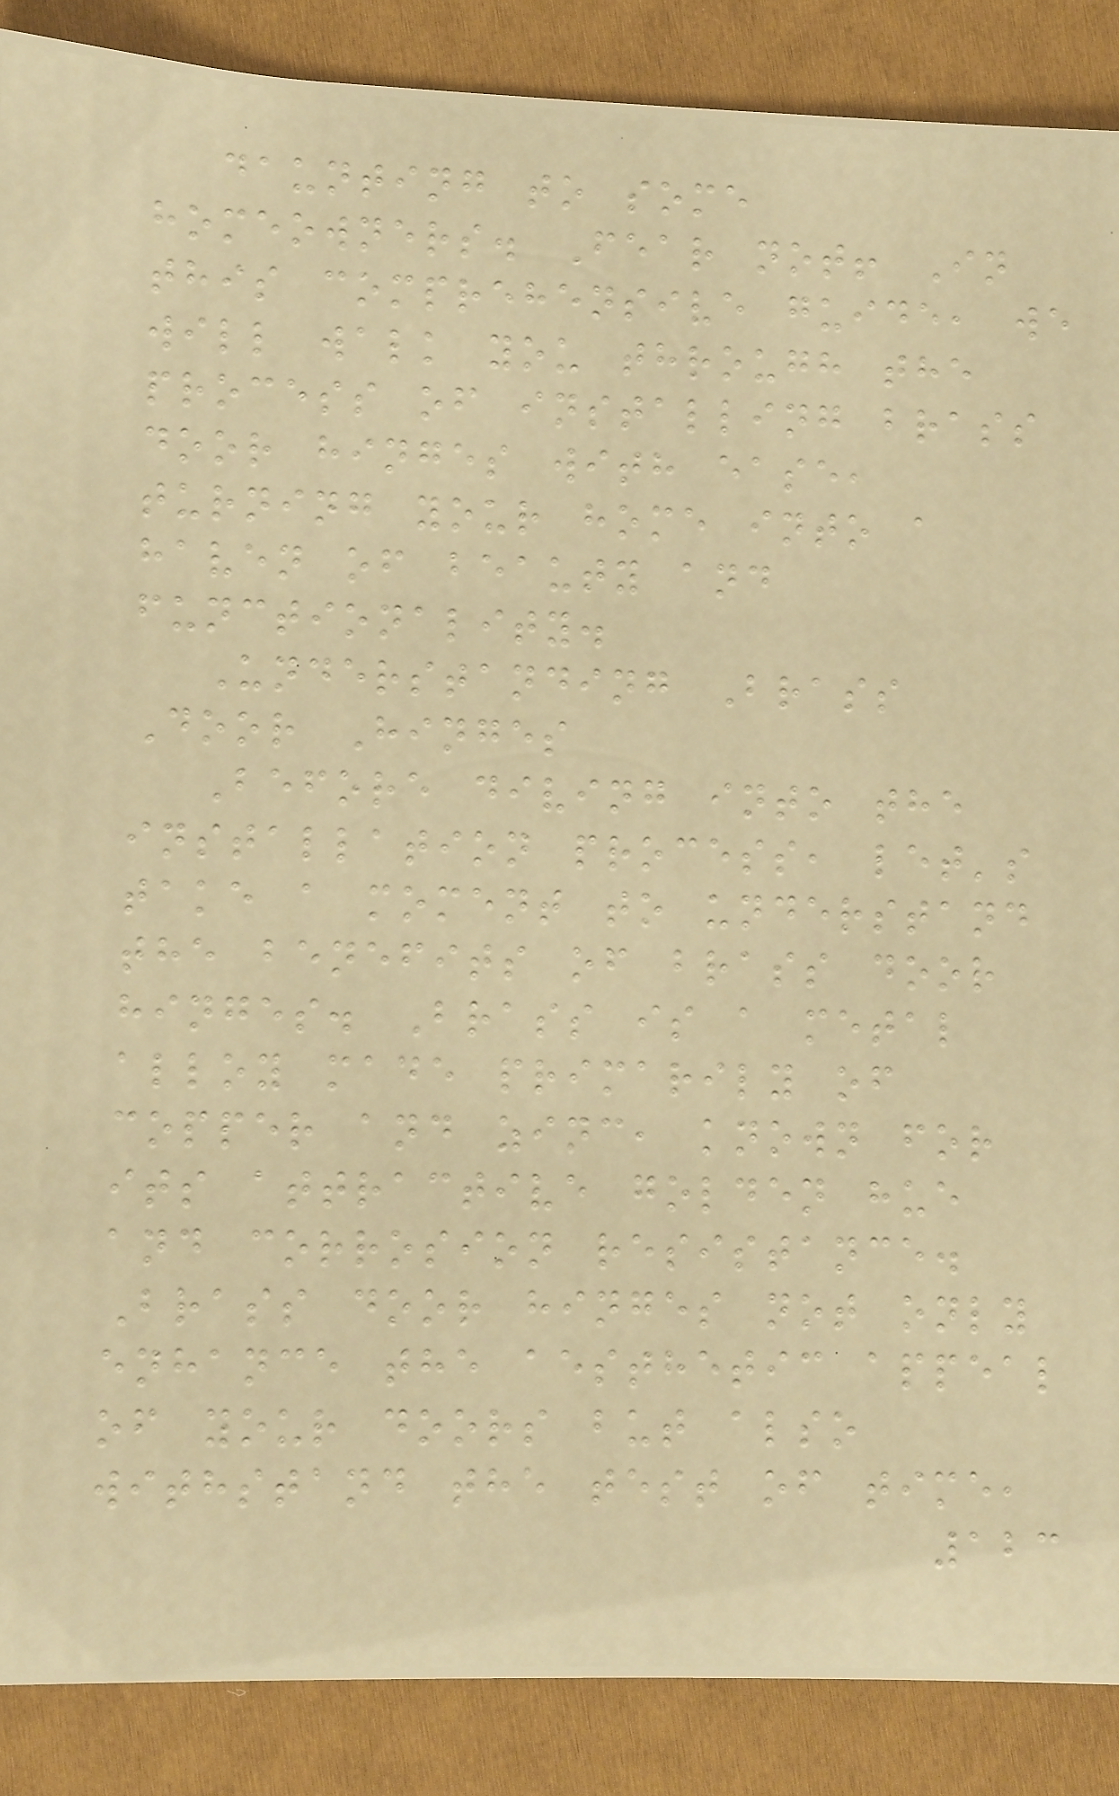daunting to some
homeowners. Fear not! In
this comprehensive guide, we
will walk you through the
process of installing brass
door hinges with ease,
turning your home into a
haven of beauty and
functionality.
Understanding Brass
Door Hinges
Before diving into the
installation process, let's
take a moment to understand
the benefits of brass door
hinges. Brass is a metal
alloy made primarily of
copper and zinc, known for
its attractive golden hue
and corrosion resistance.
Brass door hinges not only
enhance the aesthetic appeal
of your doors but also
withstand the test of time,
123
